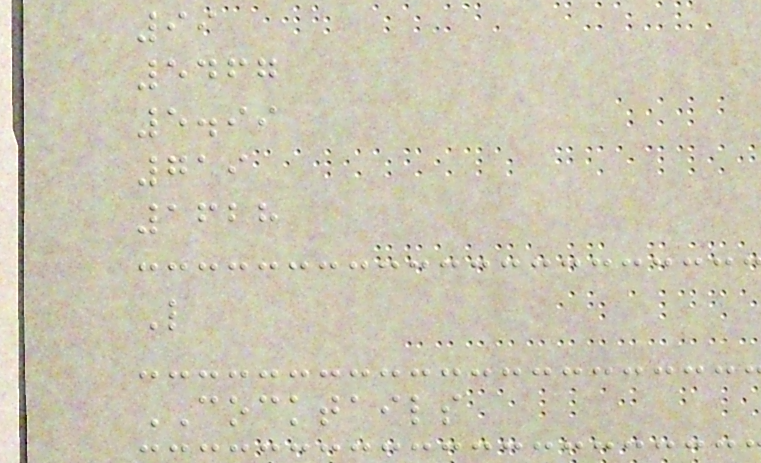99
5467
5.99
719
1628
L
COCKTAILS
